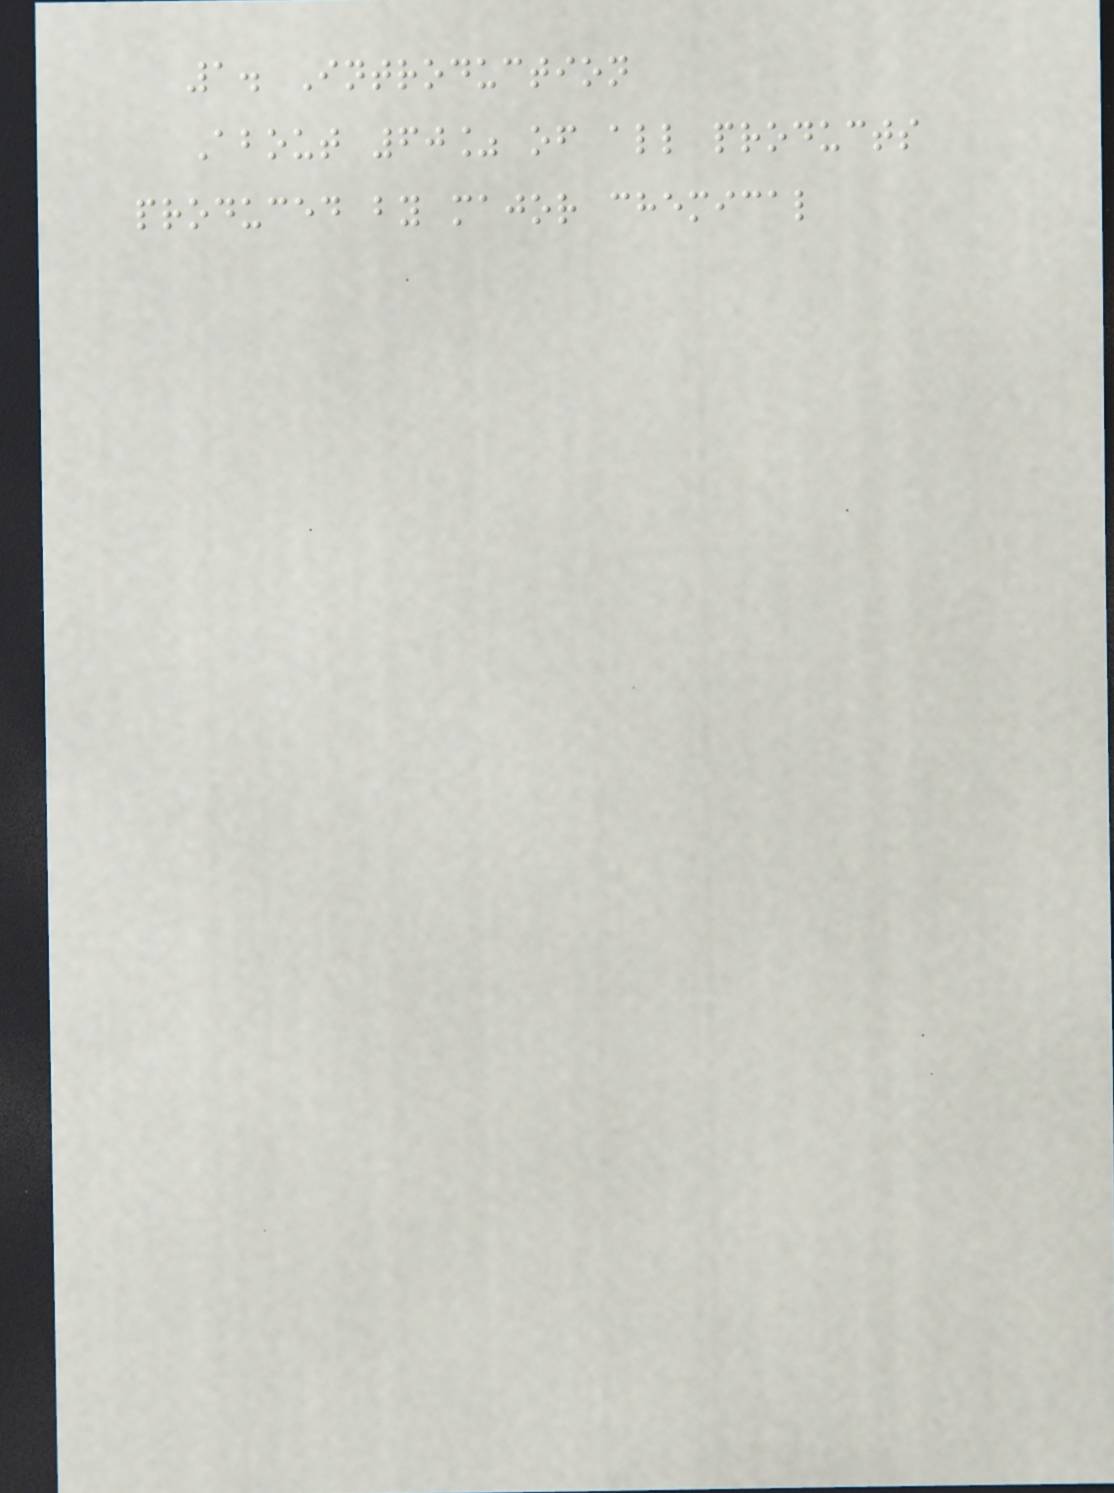1. Introduction
About 60% of all products
produced by major chemical
